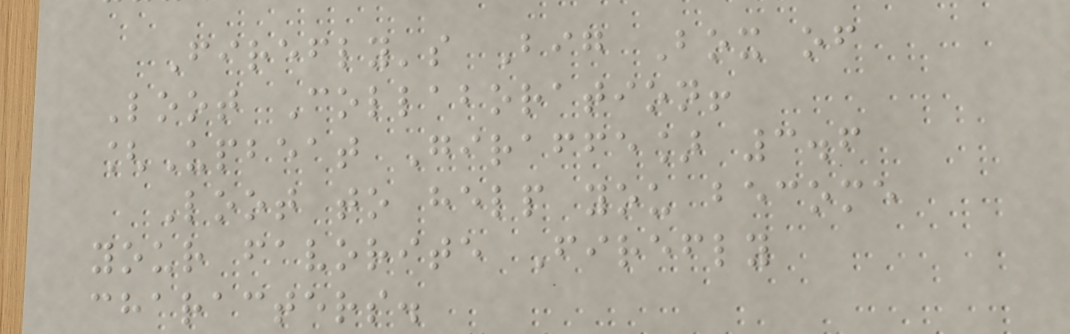Firefly's Big Box of
Loot Collaboration!
[Upbeat Giraffe] 3.6
Loot to help you become
your favorite Firefly
characters.
